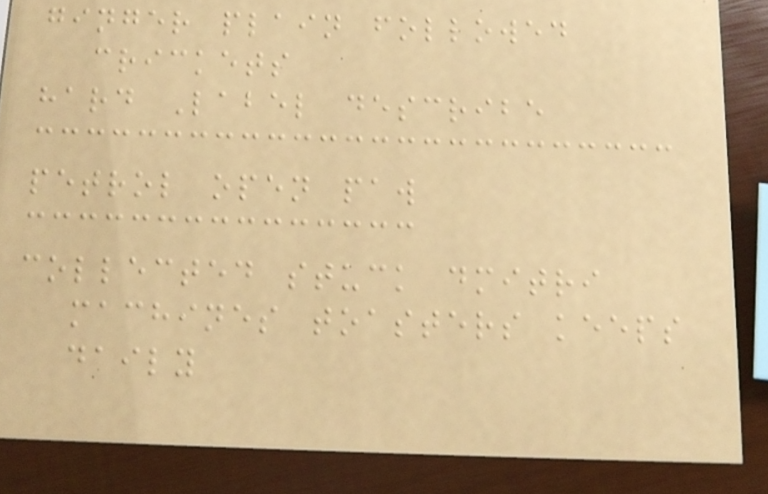ginger plain followed
crickets
hard Label describe
petrol open paw
collected stuck dmitri
machines toasters keeps
daily
